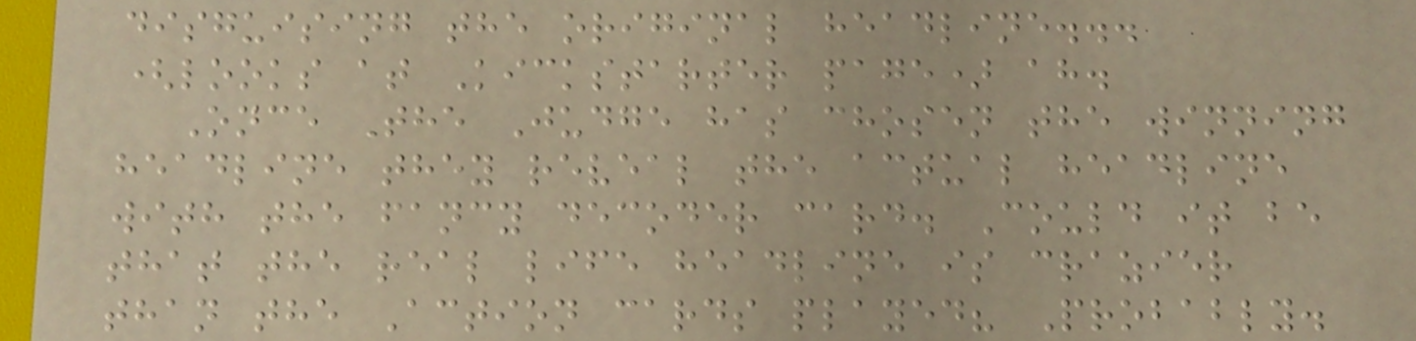disguising the original headline...
(looks at Kickstarter page) ah.
Once The Judge has chosen the winning
headline they reveal the actual headline
with the fancy decoder card. Could it be
that the real life headline is crazier
than the Action cards played? Probably.
